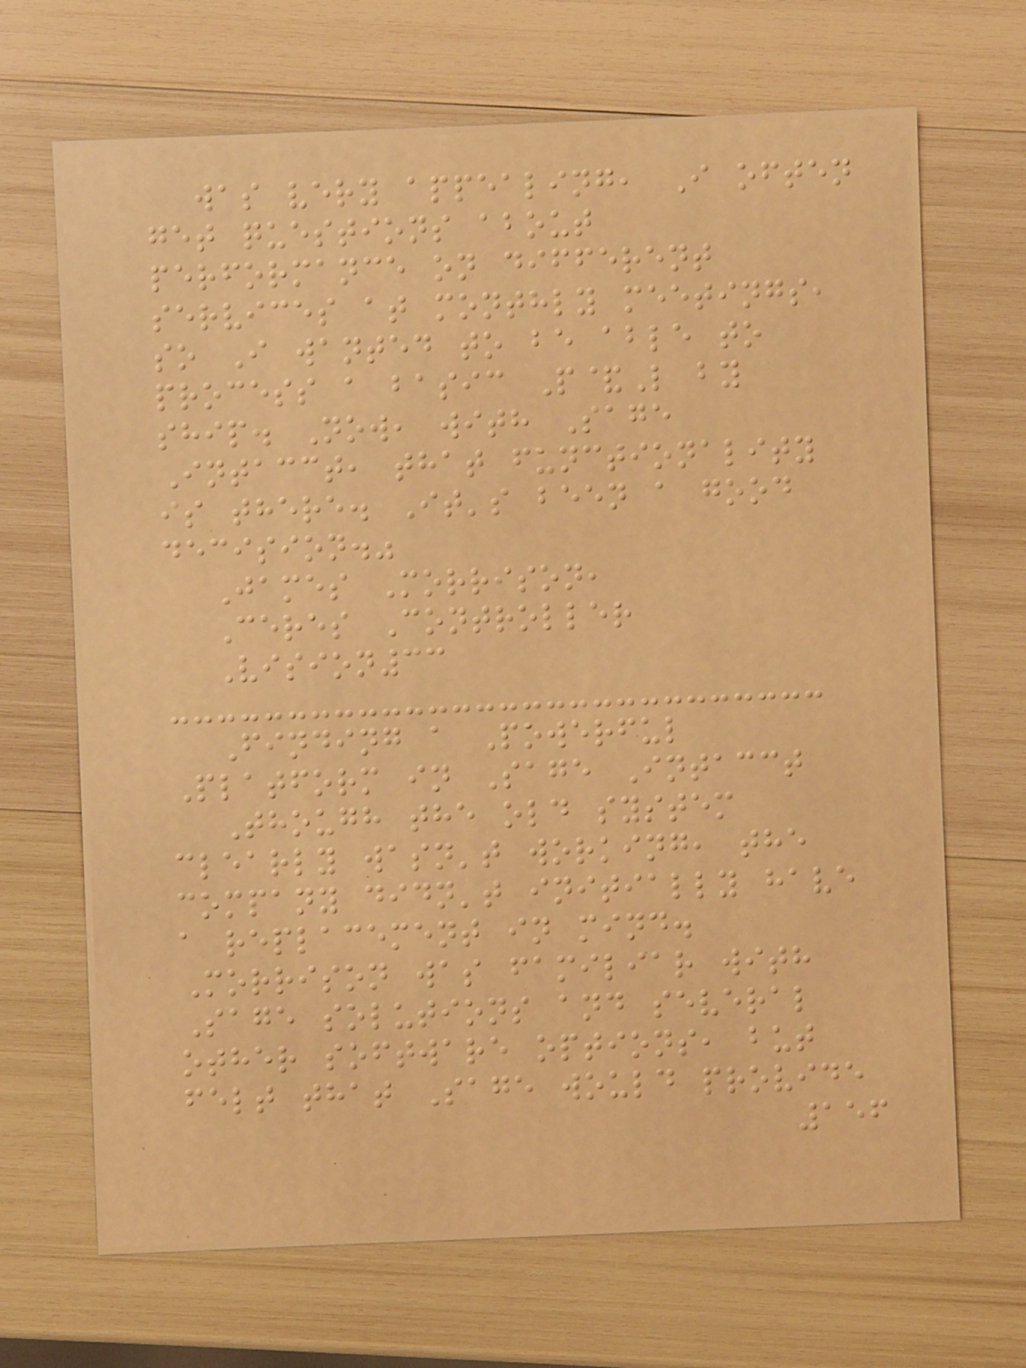was very appealing, I often
get questions about
performance on different
services at monthly meetings,
so I wanted to be able to
process a basic P&L by
ship. Now, with Sage
Intacct, that functionality
is there. It's been a good
decision."
James Morrison,
Ceres Controller
Vision33
Finding a Powerful
Platform in Sage Intacct
Though the old system
clearly wasn't working, the
company didn't initially have
a replacement in mind.
Morrison was familiar with
Sage solutions and several
other software options, but
felt that Sage would provide
156
